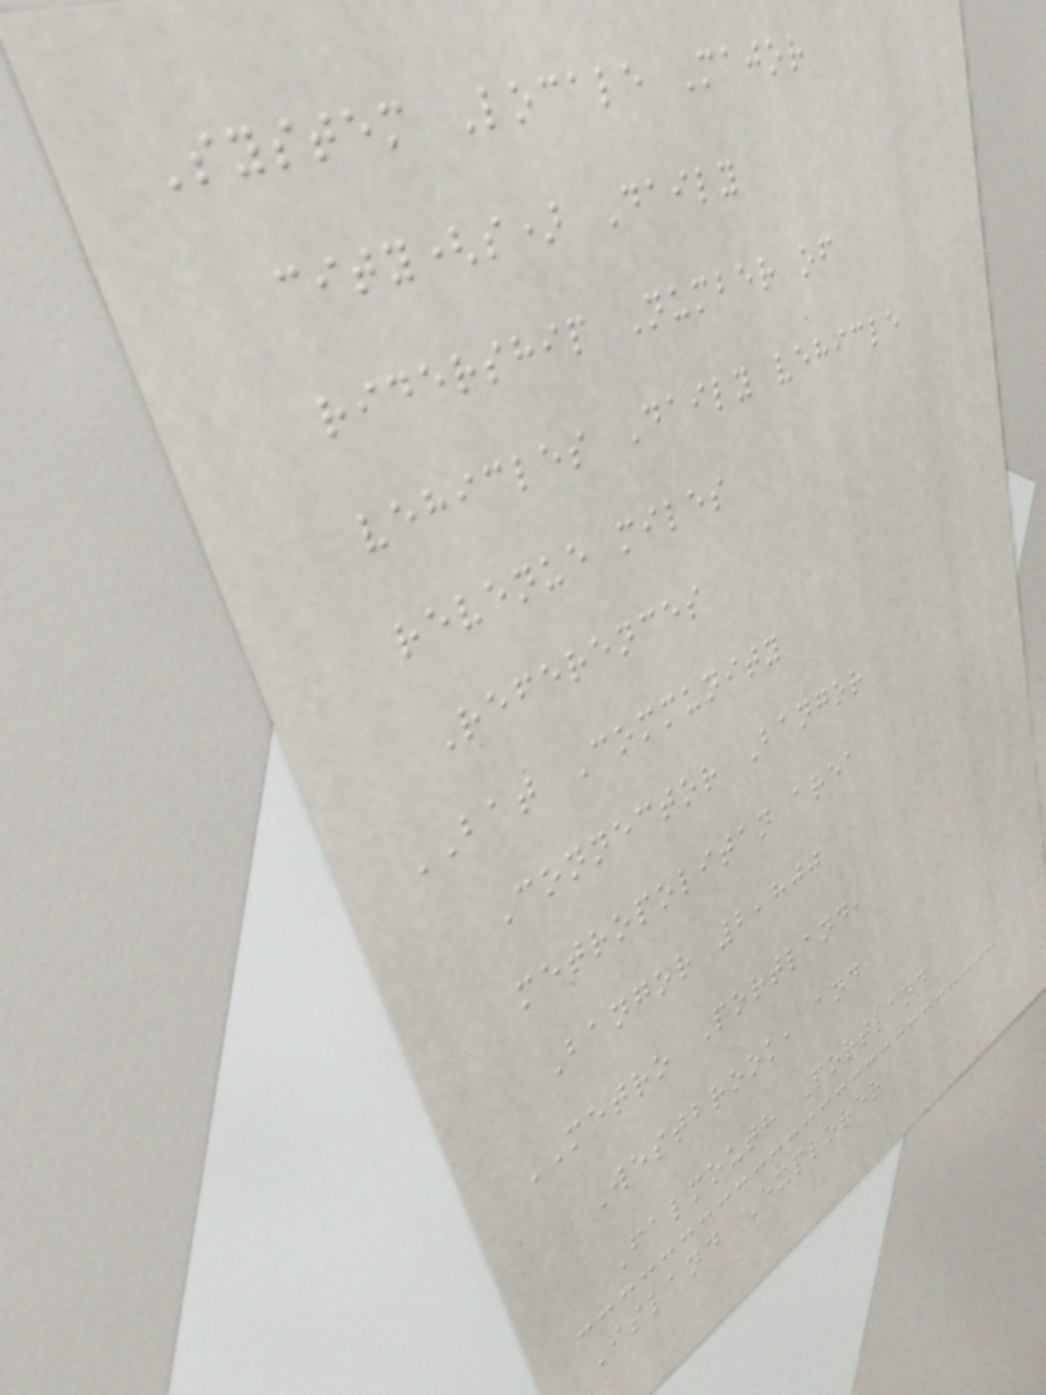System Locale Major
city(s) Daily
ridership Number of
vehicles Daily vehicle
revenue miles
References
BAT Community
Connector Bangor
metropolitan area
Bangor 2,800
METRO Portland,
Westbrook, and
Falmouth Portland
Island Explorer
